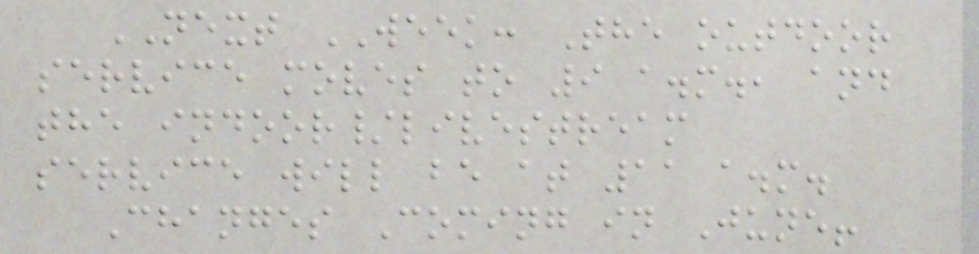NEXT WEEK: The outdoor
service moves to 9 a.m., and
the indoor/livestream
service will be at 11 a.m.
Changes Coming in June!
